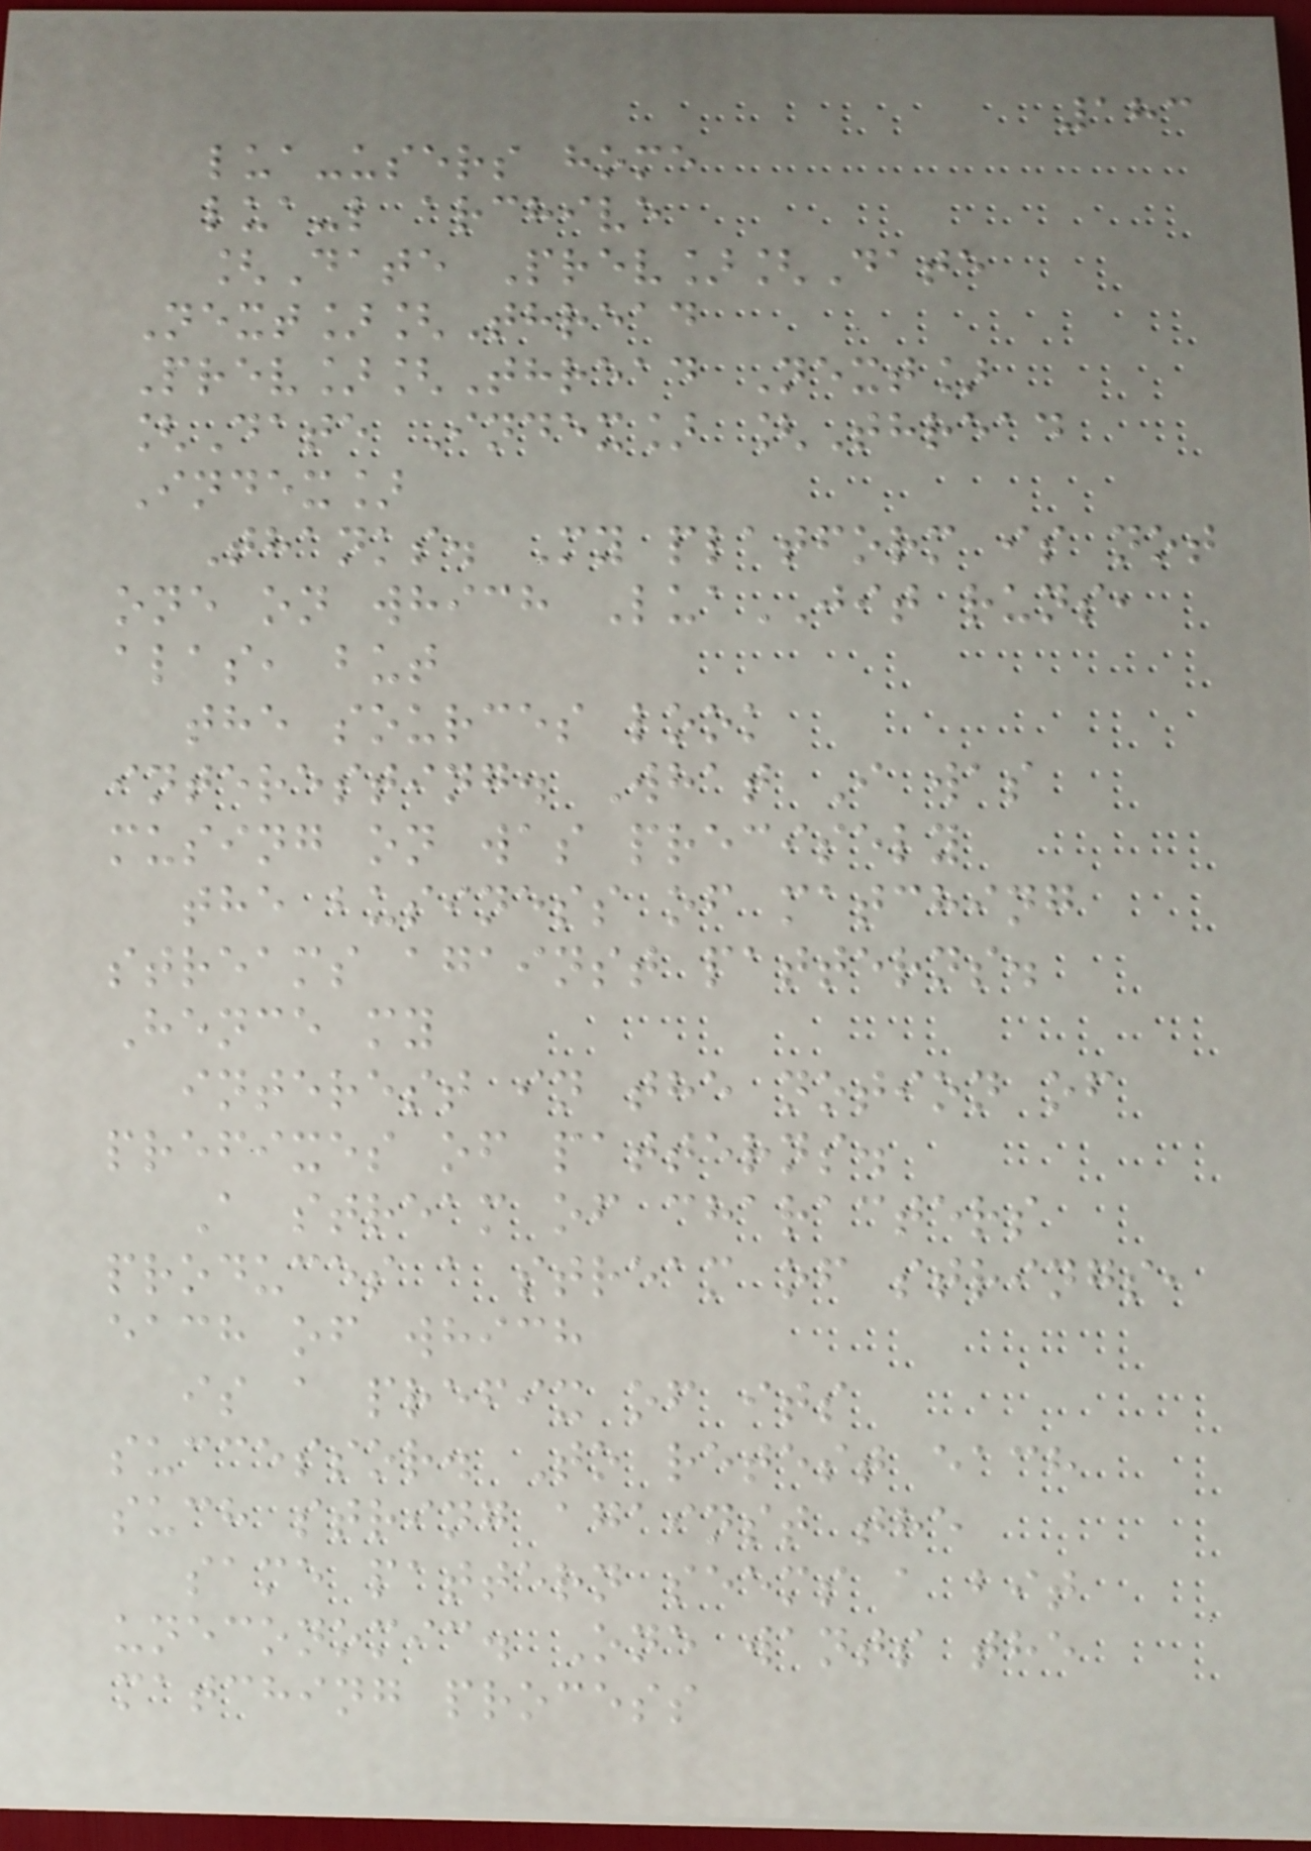183
lua-users home
lua-l archive
[Date Prev][Date
Next][Thread
Prev][Thread Next]
[Date Index] [Thread
Index]
Thanks. My platform is not
one on which LuaJIT runs,
alas, but
the sources look
interesting. What I was
musing on was precisely
the business of matching
streams against patterns.
Hence my
interest in the notion of
prefixes of patterns.
A stream of characters
produces a stream of strings,
each of which
is a prefix of its
successor. To retest each
such string against the
same pattern seems a bit
uneconomic. One wants the
matching process
